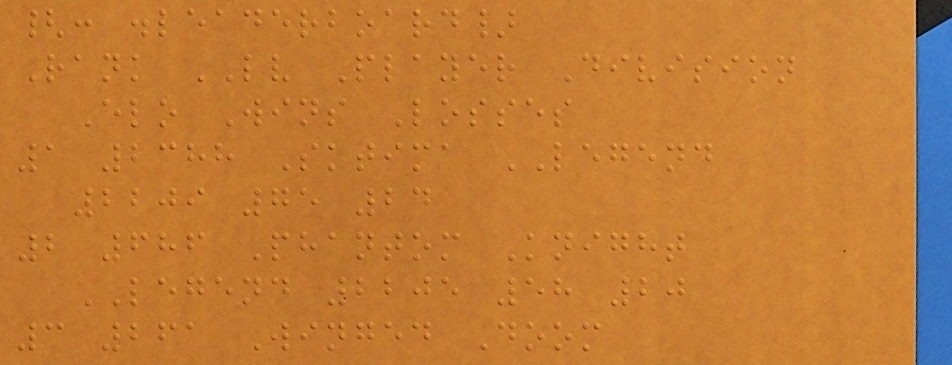{: .leaderboard}
Rank LV Player Division
Elo Wins Losses
1 2388 Sktima LEGEND
2209 75 24
2 686 Phantom Knight
LEGEND 2205 58 20
3 261 Winged Doom
